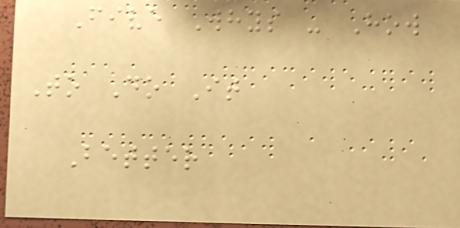Five Whys - How
To Do It
Better
